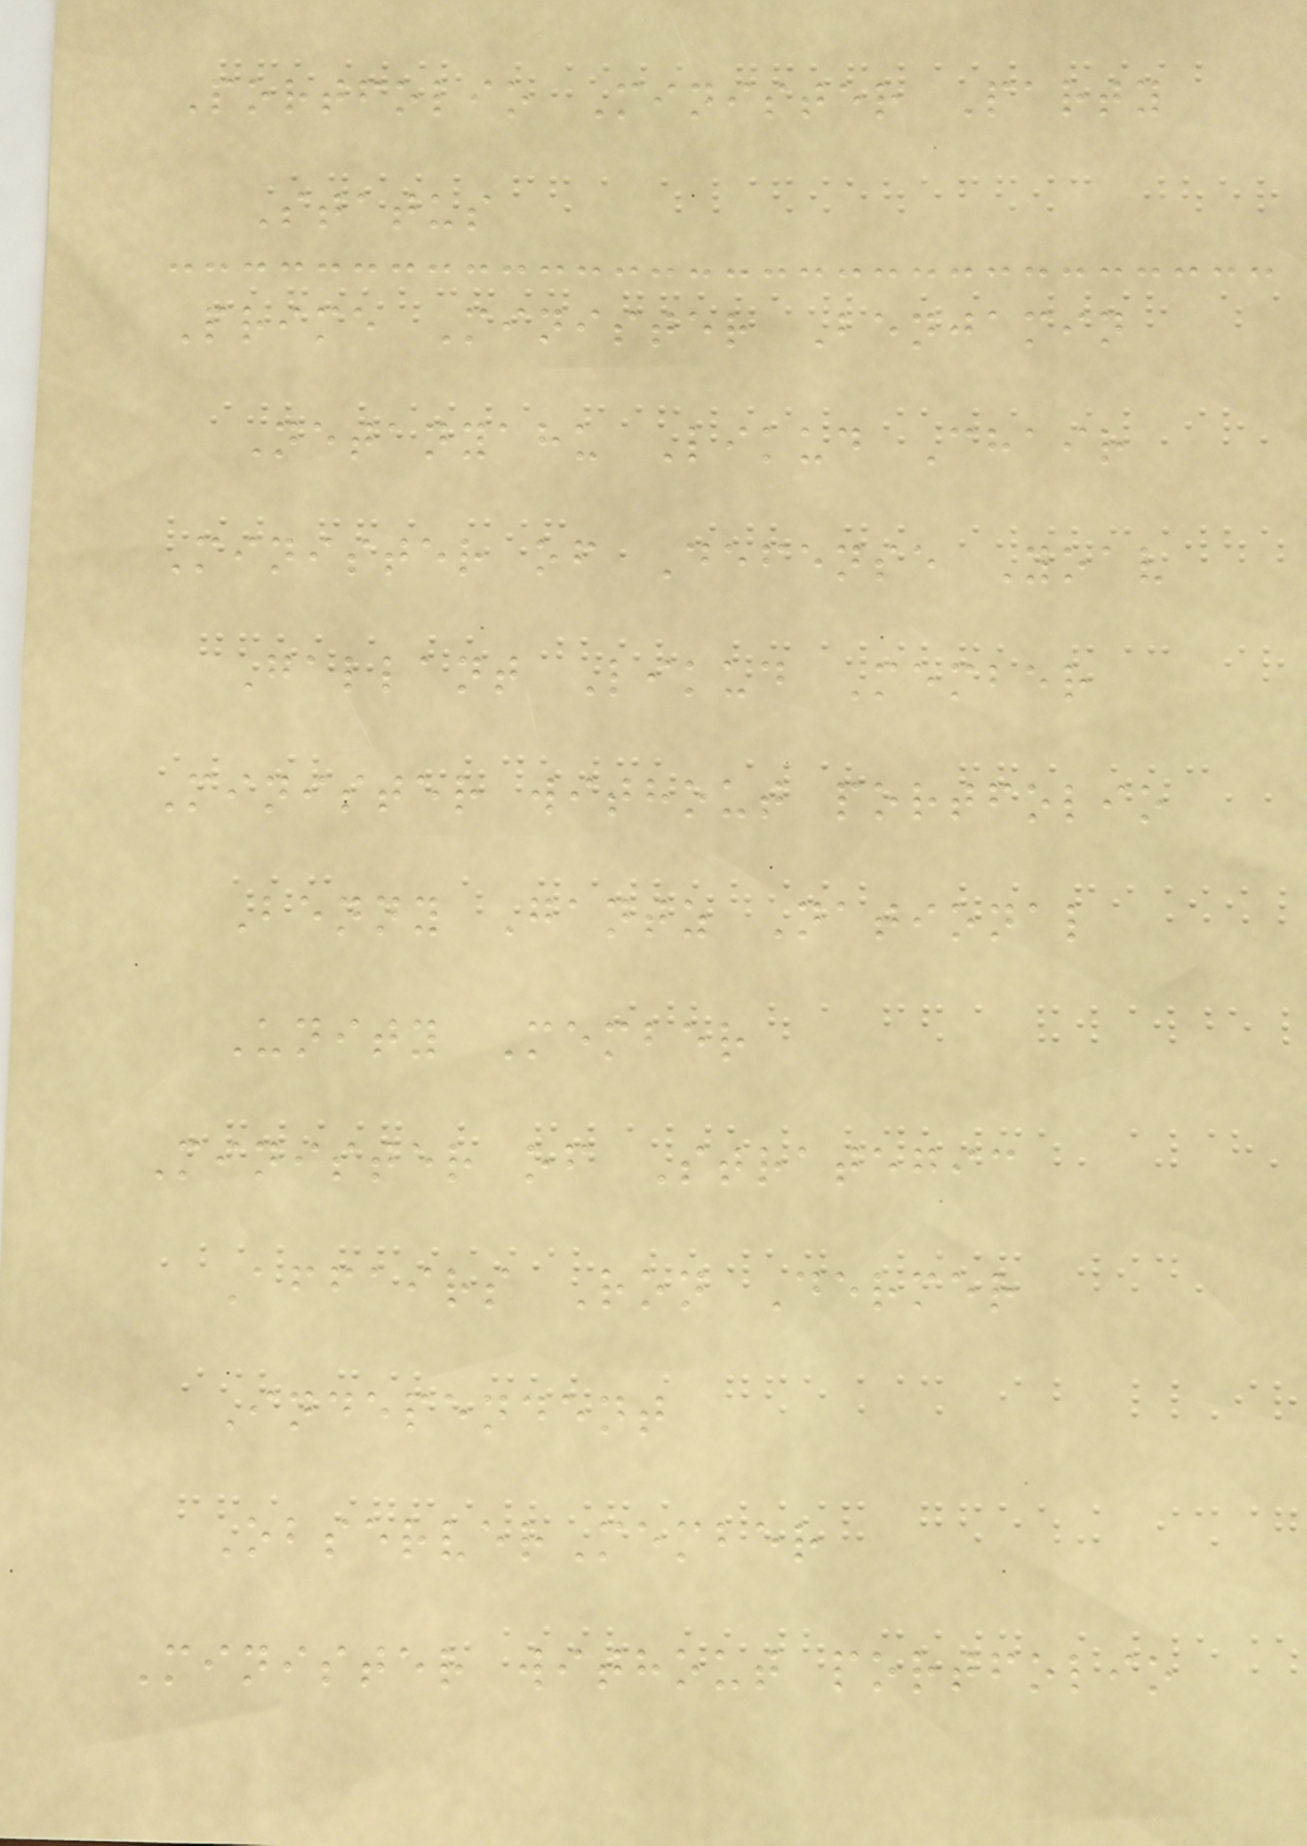Portfolio Minister Party
Status
Prime Minister Benjamin
Netanyahu Likud Chair
Minister of Defense Yoav
Gallant Likud Member
Minister without portfolio
Benny Gantz National
Unity Member
Minister of Strategic
Affairs Ron Dermer
Independent
ObserverMember
Minister without portfolio
